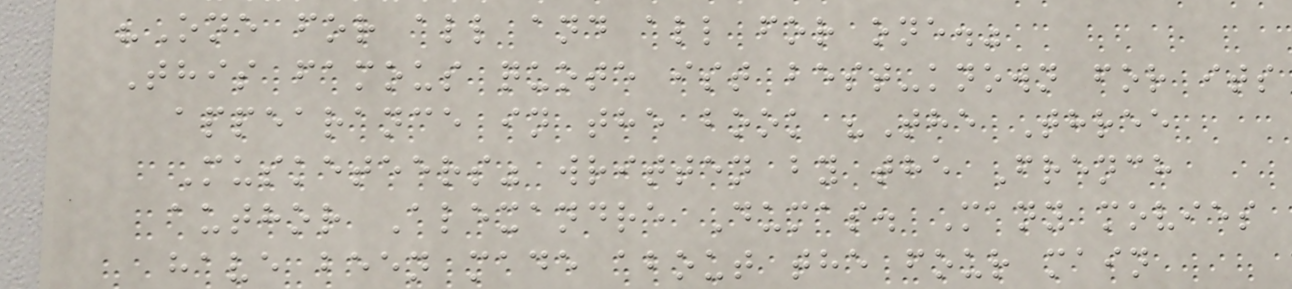"One for all and all for one."
This famous quote ist best-known for its
appearance in the book "The Three
Musketeers" written by the French
author Alexandre Dumas. Many movies
have been made about the four main
